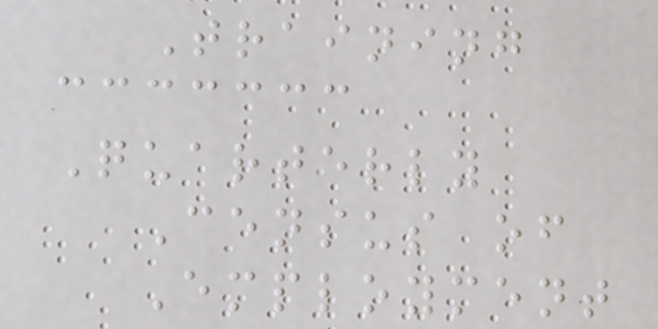Training
Quarterly
Census of
Employment
